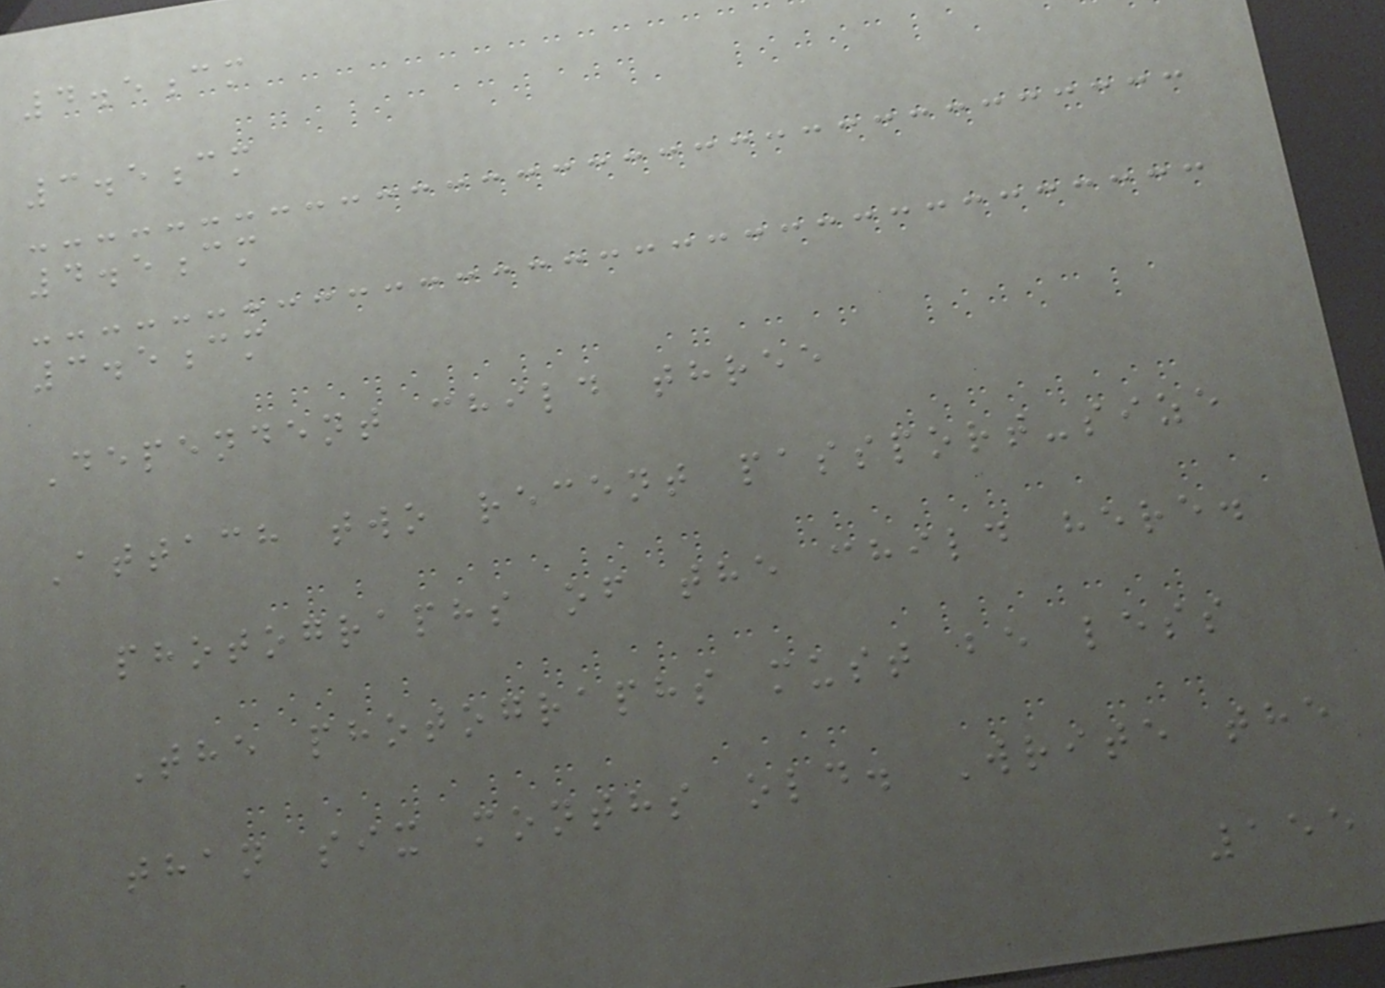4.5cm
3.5cm
4.5cm
3.5cm
Dependent child three
Attach two recent passport-size
photographs of the child here.
The photographs must be less
than six months old. Write the
155
